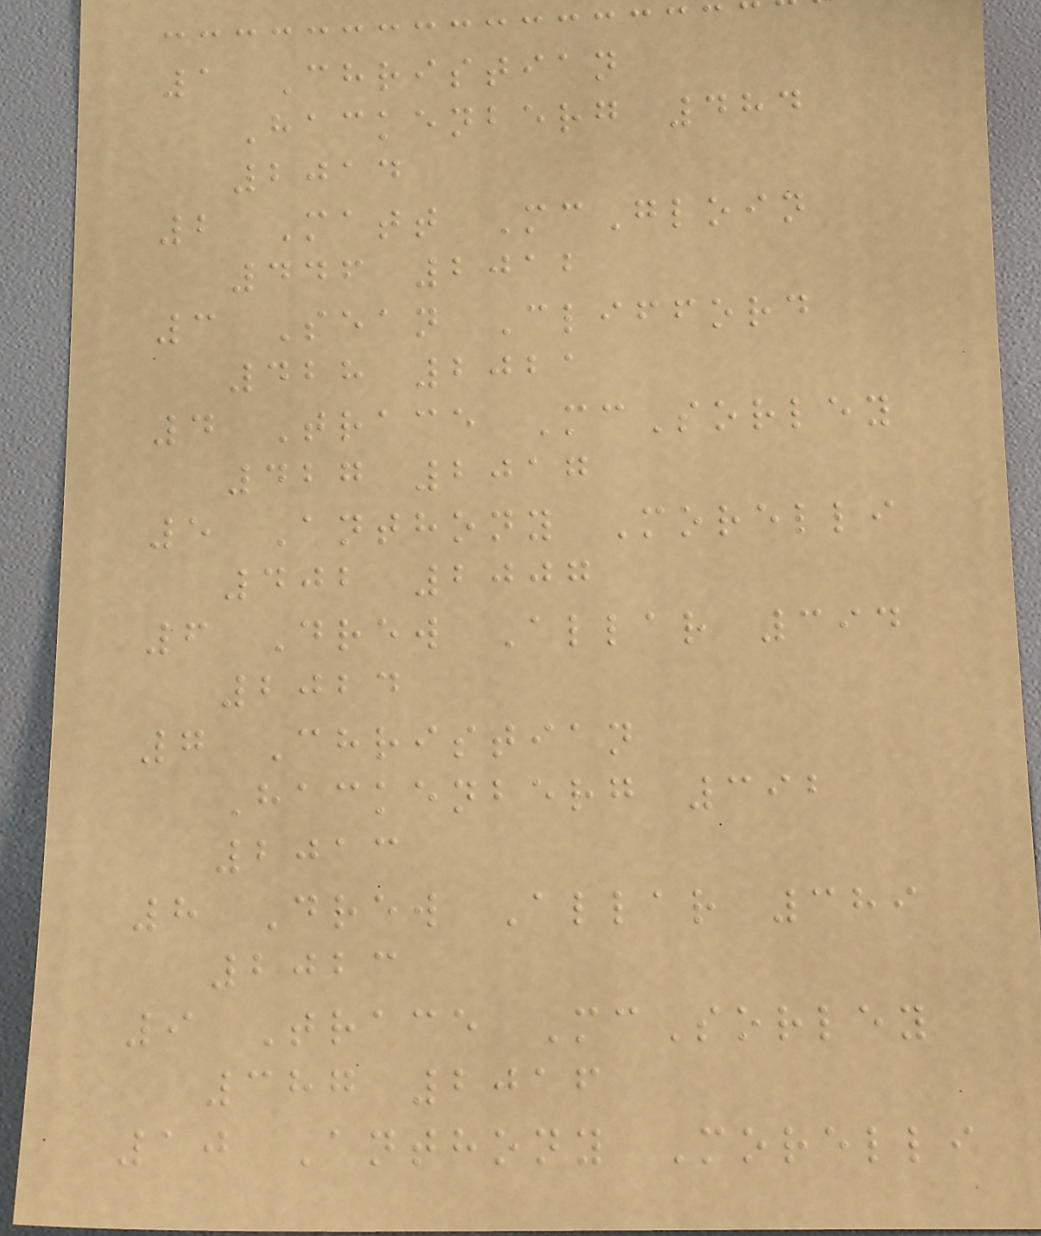1 Christian
Hackenberg 484
2014
2 Matt McGloin
446 2012
3 Sean Clifford
428 2021
4 Trace McSorley
427 2017
5 Anthony Morelli
402 2007
6 Drew Allar 394
2024
7 Christian
Hackenberg 392
2013
8 Drew Allar 389
2023
9 Trace McSorley
387 2016
10 Anthony Morelli
